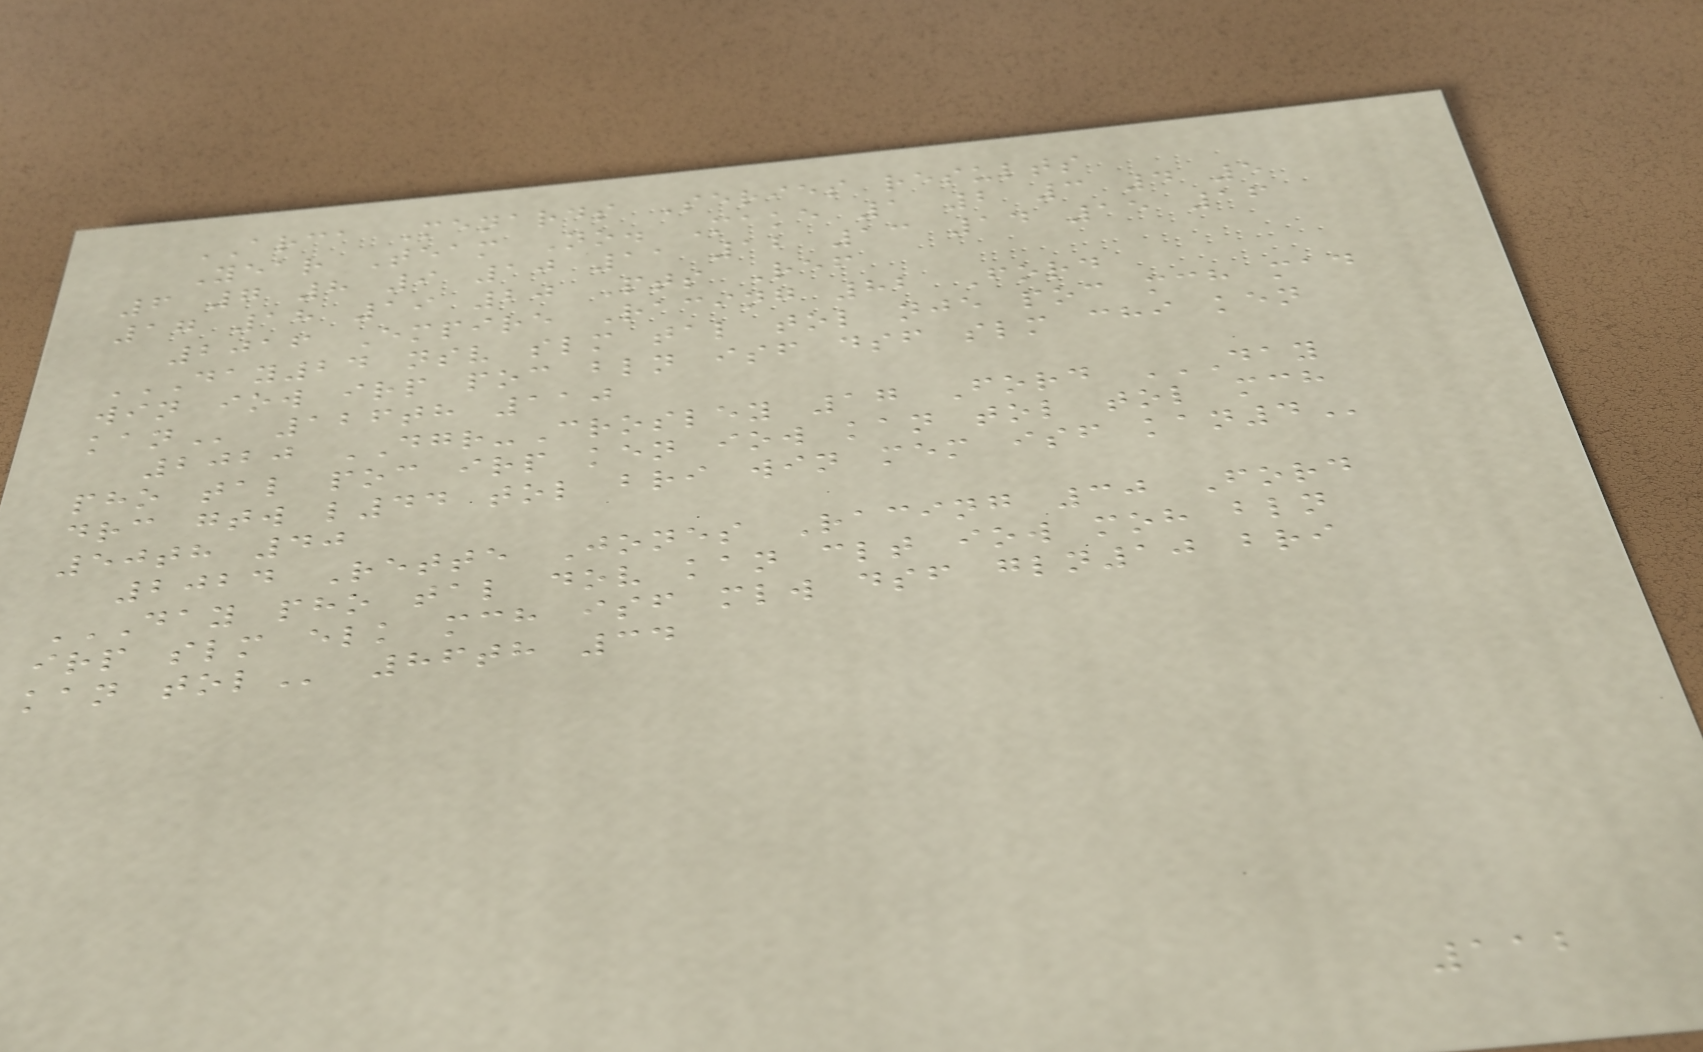ARCA Menards Series results
Year Team No. Make 1 2 3 4 5
6 7 8 9 10 11 12 13 14 15 16
17 18 19 20 Pts Ref
2016 Empire Racing 82 Ford
DAY24 NSV SLM TAL TOL NJE POC MCH MAD
WIN IOW IRP POC BLN ISF DSF SLM CHI KEN
KAN 126th 110
2020 DGR-Crosley 17 Ford DAY
PHO TAL POC IRP KEN IOW KAN TOL TOL MCH
DRC GTW L44 TOL BRI WIN MEM ISF KAN4
50th 40
2024 Rette Jones Racing 30 Ford
DAY PHO TAL DOV KAN CLT IOW MOH BLN
IRP SLM ELK MCH ISF MLW DSF GLN10 BRI
KAN TOL 86th 34
112
